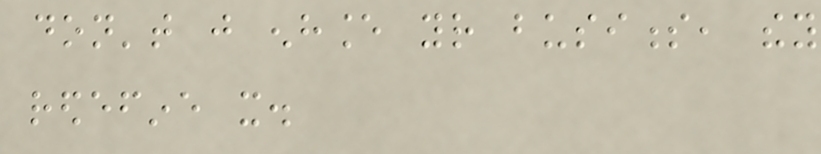don't just enhance your business, they
redefine it.
